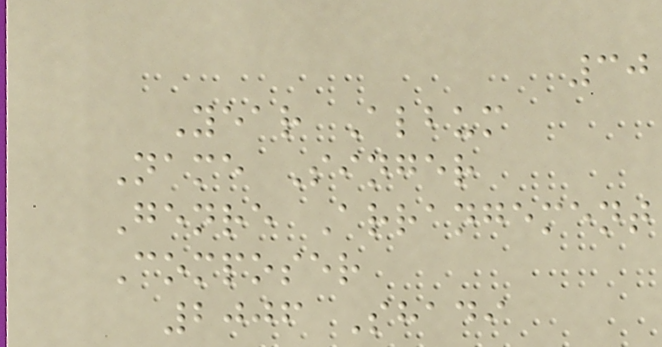30
Year Album
Name Singer
Genre Arrangement
Composer
2006 Shadi
